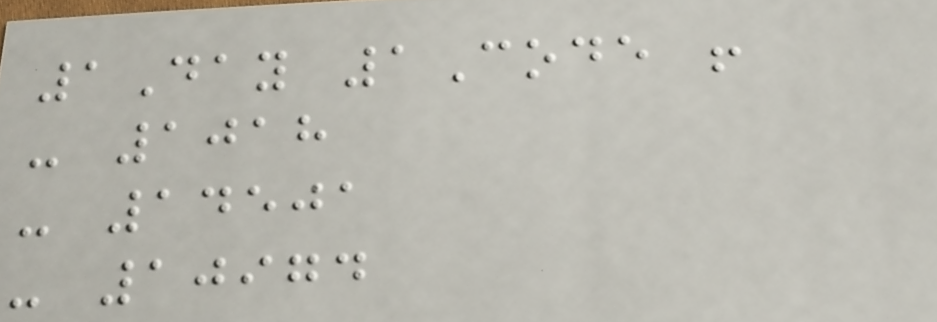1Day 1Code !
- 1018
- 14501
- 10974
